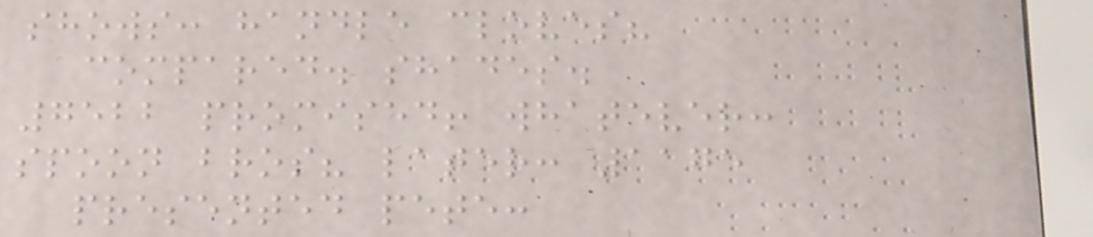shows: handle cloves?
compared. shades.
7522 promised! whatever:
spoon bros? later: 1175
presented pete:
